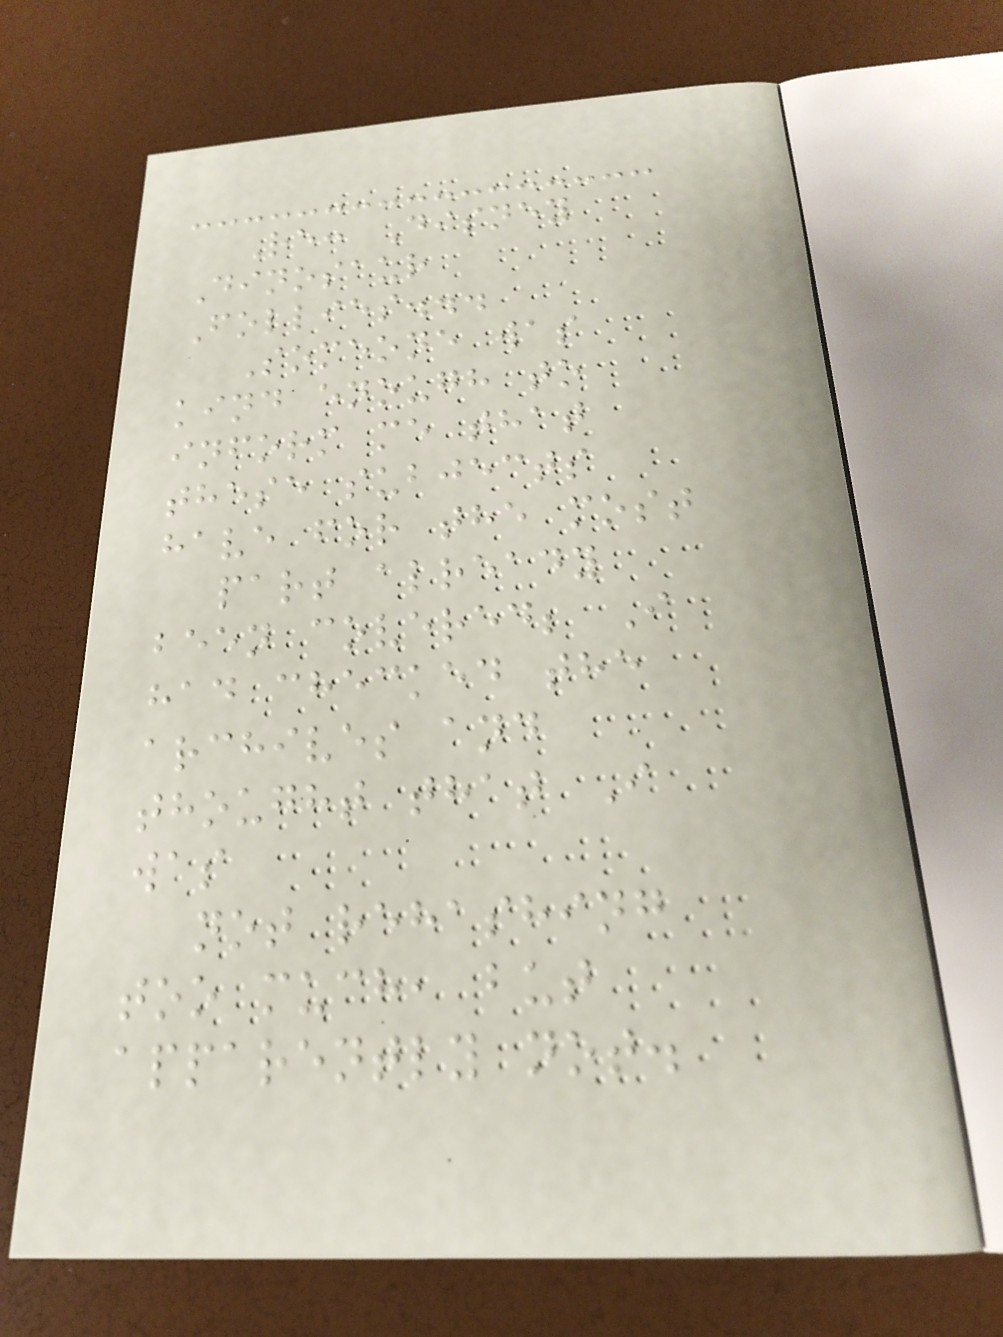Re: Disney
Dinosaur
Follies...
Someone was
kind enough to
inform me that
these subjects
have for the most
part already
been covered; I
had checked the
archives and
thought that I
was
not rehashing
too much, but
apparently not.
